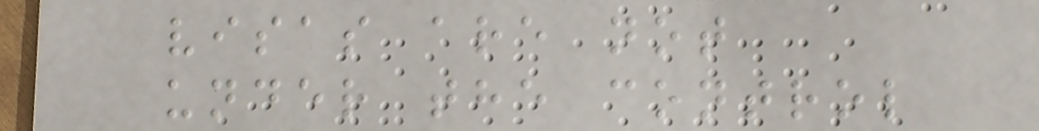visas are not
under the control
